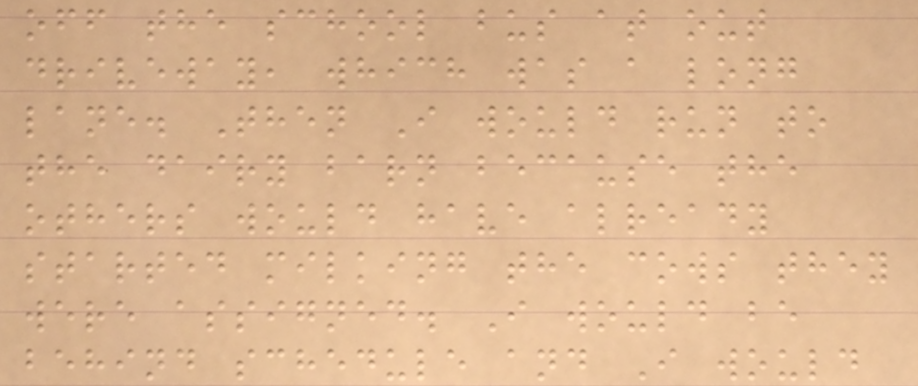off the school bus at out
driveway, which was a long
lane. Then I would run to
the dairy barn because the
others would have already
started milking the cows they
were assigned. I would be
behind schedule and I would
